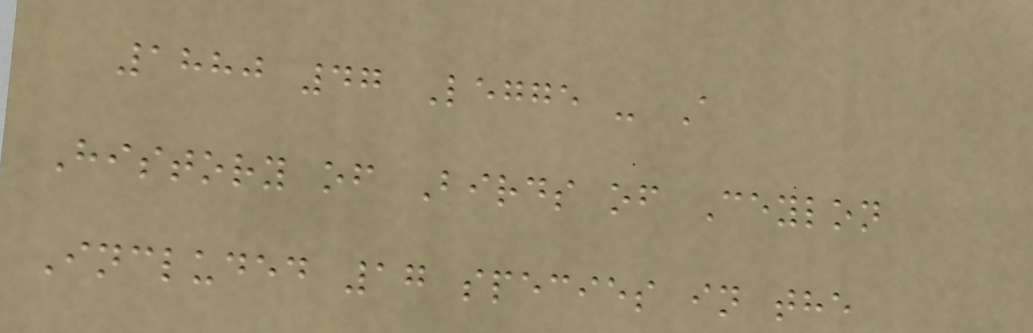1880 47 Legge - A
History of Birds of Ceylon
Included 17 species in the
